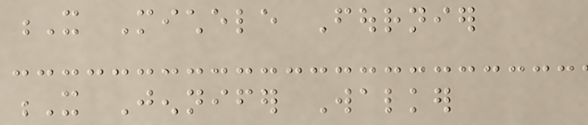X Michele Fournier
X Jennifer Walker
